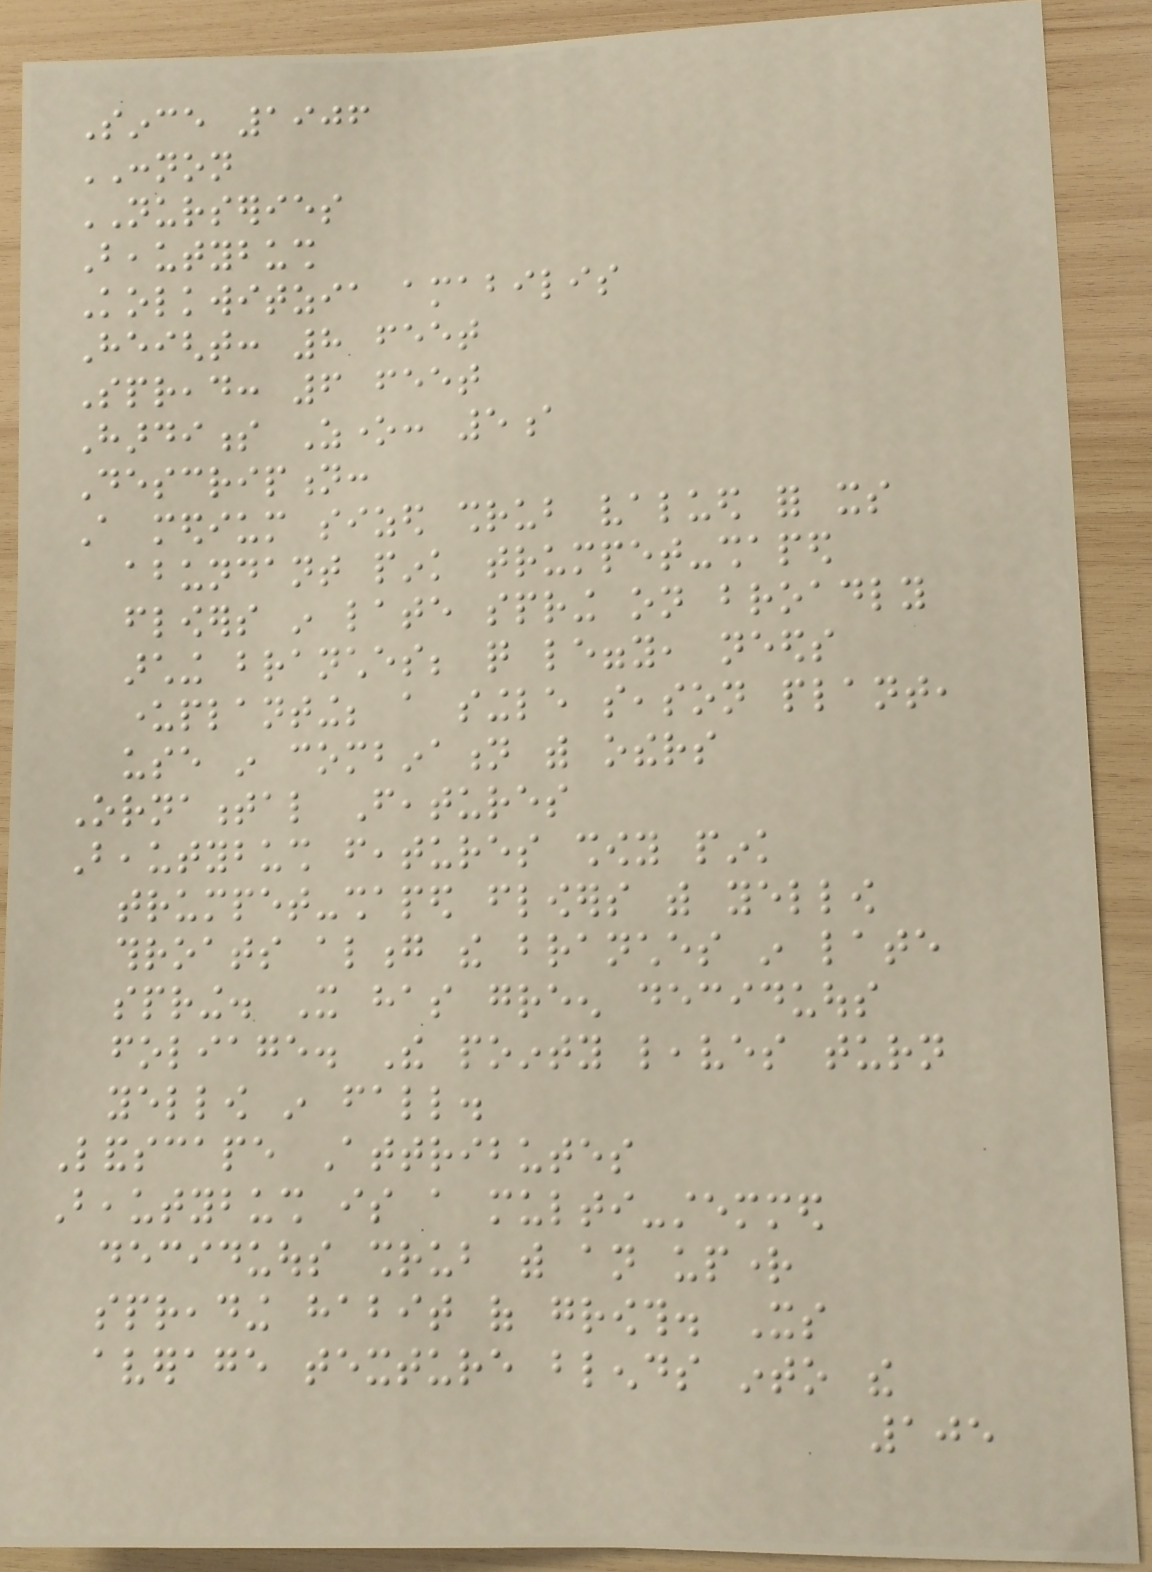Since 1906
CONNON
NURSERIES
Beautybush
Kolkwitzia amabilis
Height: 8 feet
Spread: 6 feet
Hardiness Zone: 5a
Description:
A medium sized shrub valued for its
abundant pink trumpet-shaped
flowers in late spring on broadly
arching branches; quite leggy, needs
underplanting; a single season plant,
use in combination with others
Ornamental Features
Beautybush features showy pink
trumpet-shaped flowers with yellow
throats along the branches in late
spring. It has green deciduous
foliage. The pointy leaves turn
yellow in fall.
Landscape Attributes
Beautybush is a multi-stemmed
deciduous shrub with an upright
spreading habit of growth. Its
average texture blends into the
105
